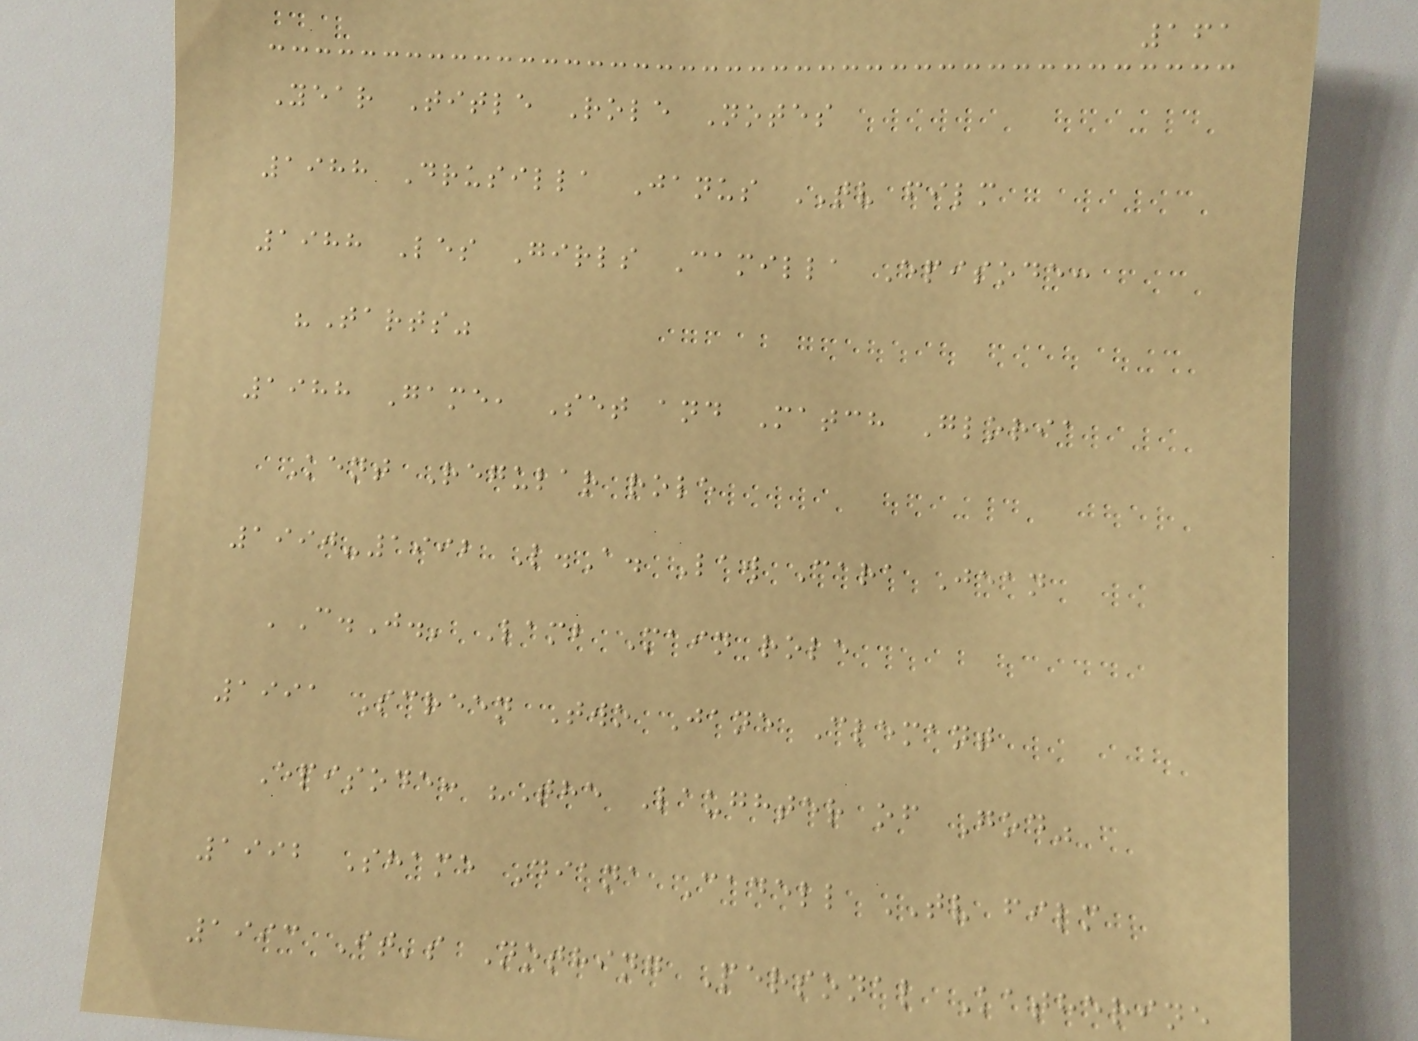161
Year Title Role Notes
1988 Drusilla Janus TV film
1988 Les Girls Camilla Episode:
"Tarts"
1988 Game, Set and Match Gloria
Kent Regular role
1990-1992 L.A. Law Cara Jean
'C.J.' Lamb Main role
1991 Screen Two Jane Clemant
Episode: "The Laughter of God"
1992 Shame Diana Cadell TV film
1993 It's Nothing Personal Katherine
